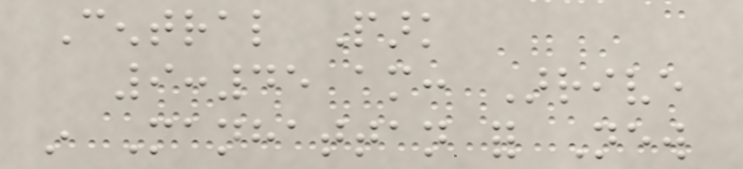Central Park
9:45 am: Arrive
in Manhattan for New
